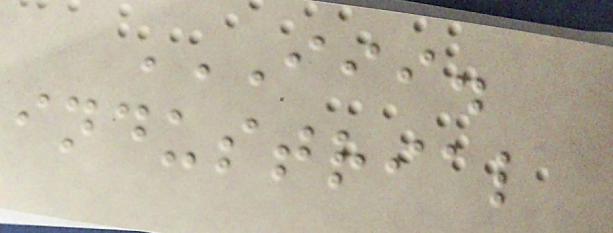III.
INDUSTRIAL
